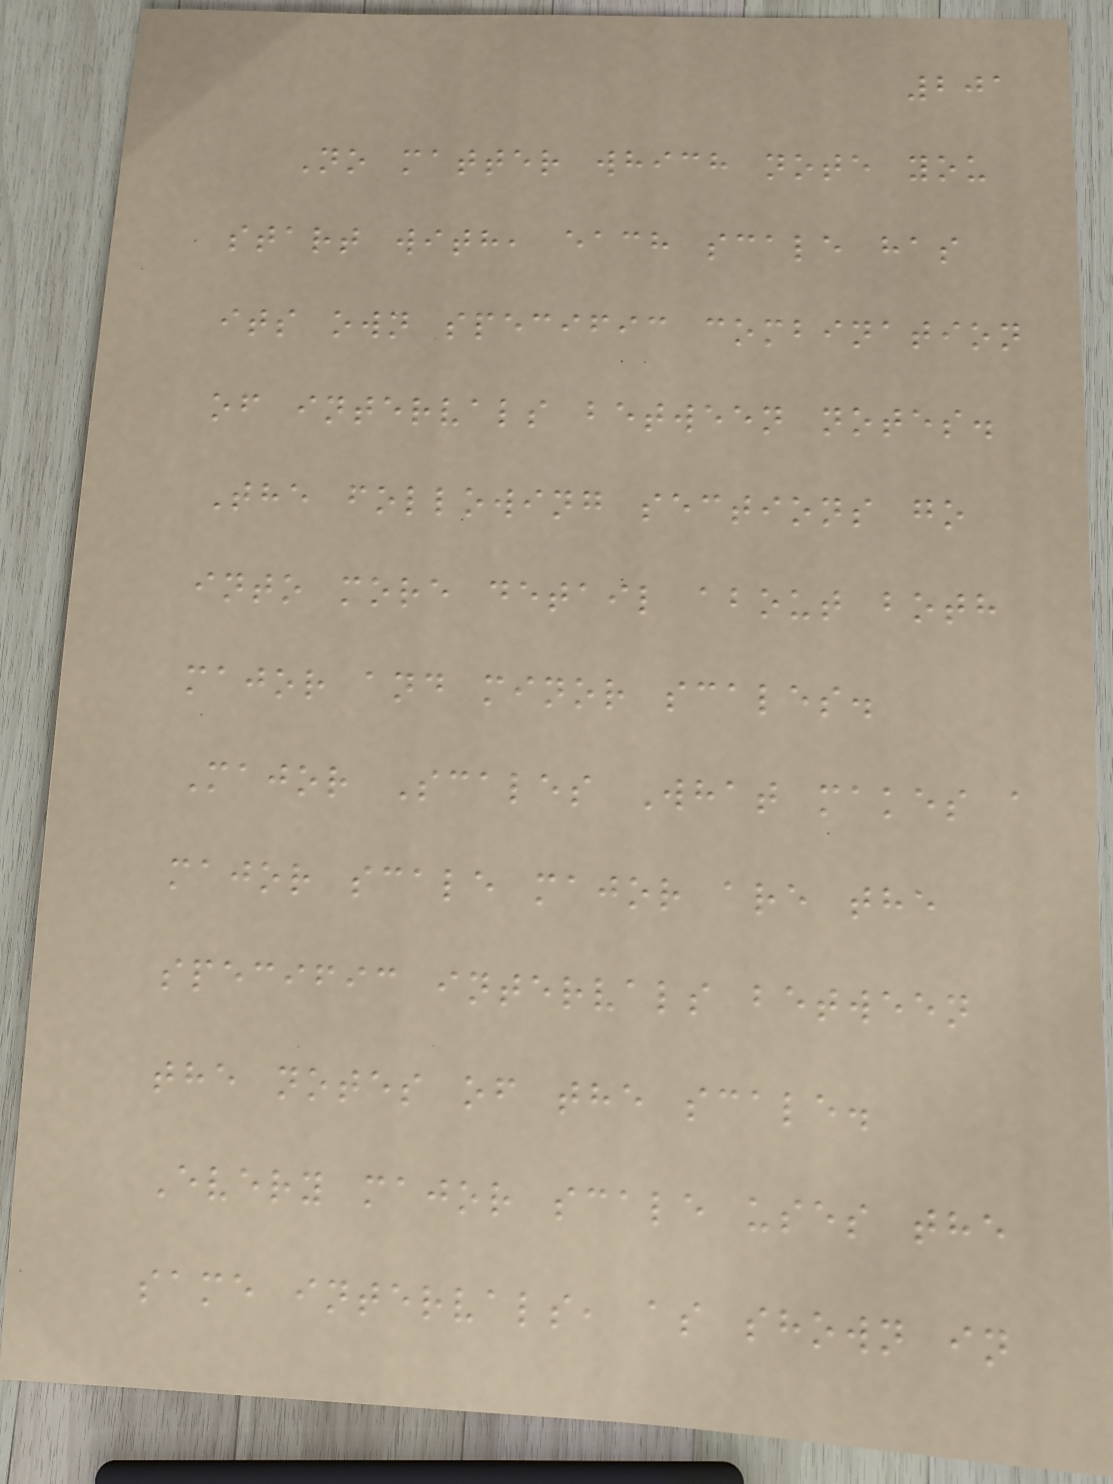201
No matter which note you
start with, each scale has
its own specific combination
of intervals between notes.
The following sections go
into more detail about both
major and minor scales.
Major Scales What makes a
major scale major are the
specific intervals between
the notes of the scale.
Every major scale uses the
same intervals, as shown in
